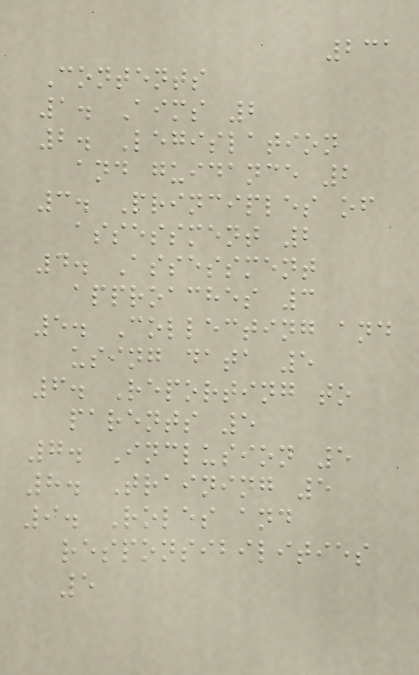231
Contents
1. Aims 2
2. Legislation
and guidance 2
3. Principles of
assessment 2
4. Assessment
approaches 3
5. Collecting and
using data 5
6. Reporting to
parents 5
7. Inclusion 5
8. Training 5
9. Roles and
responsibilities
5
